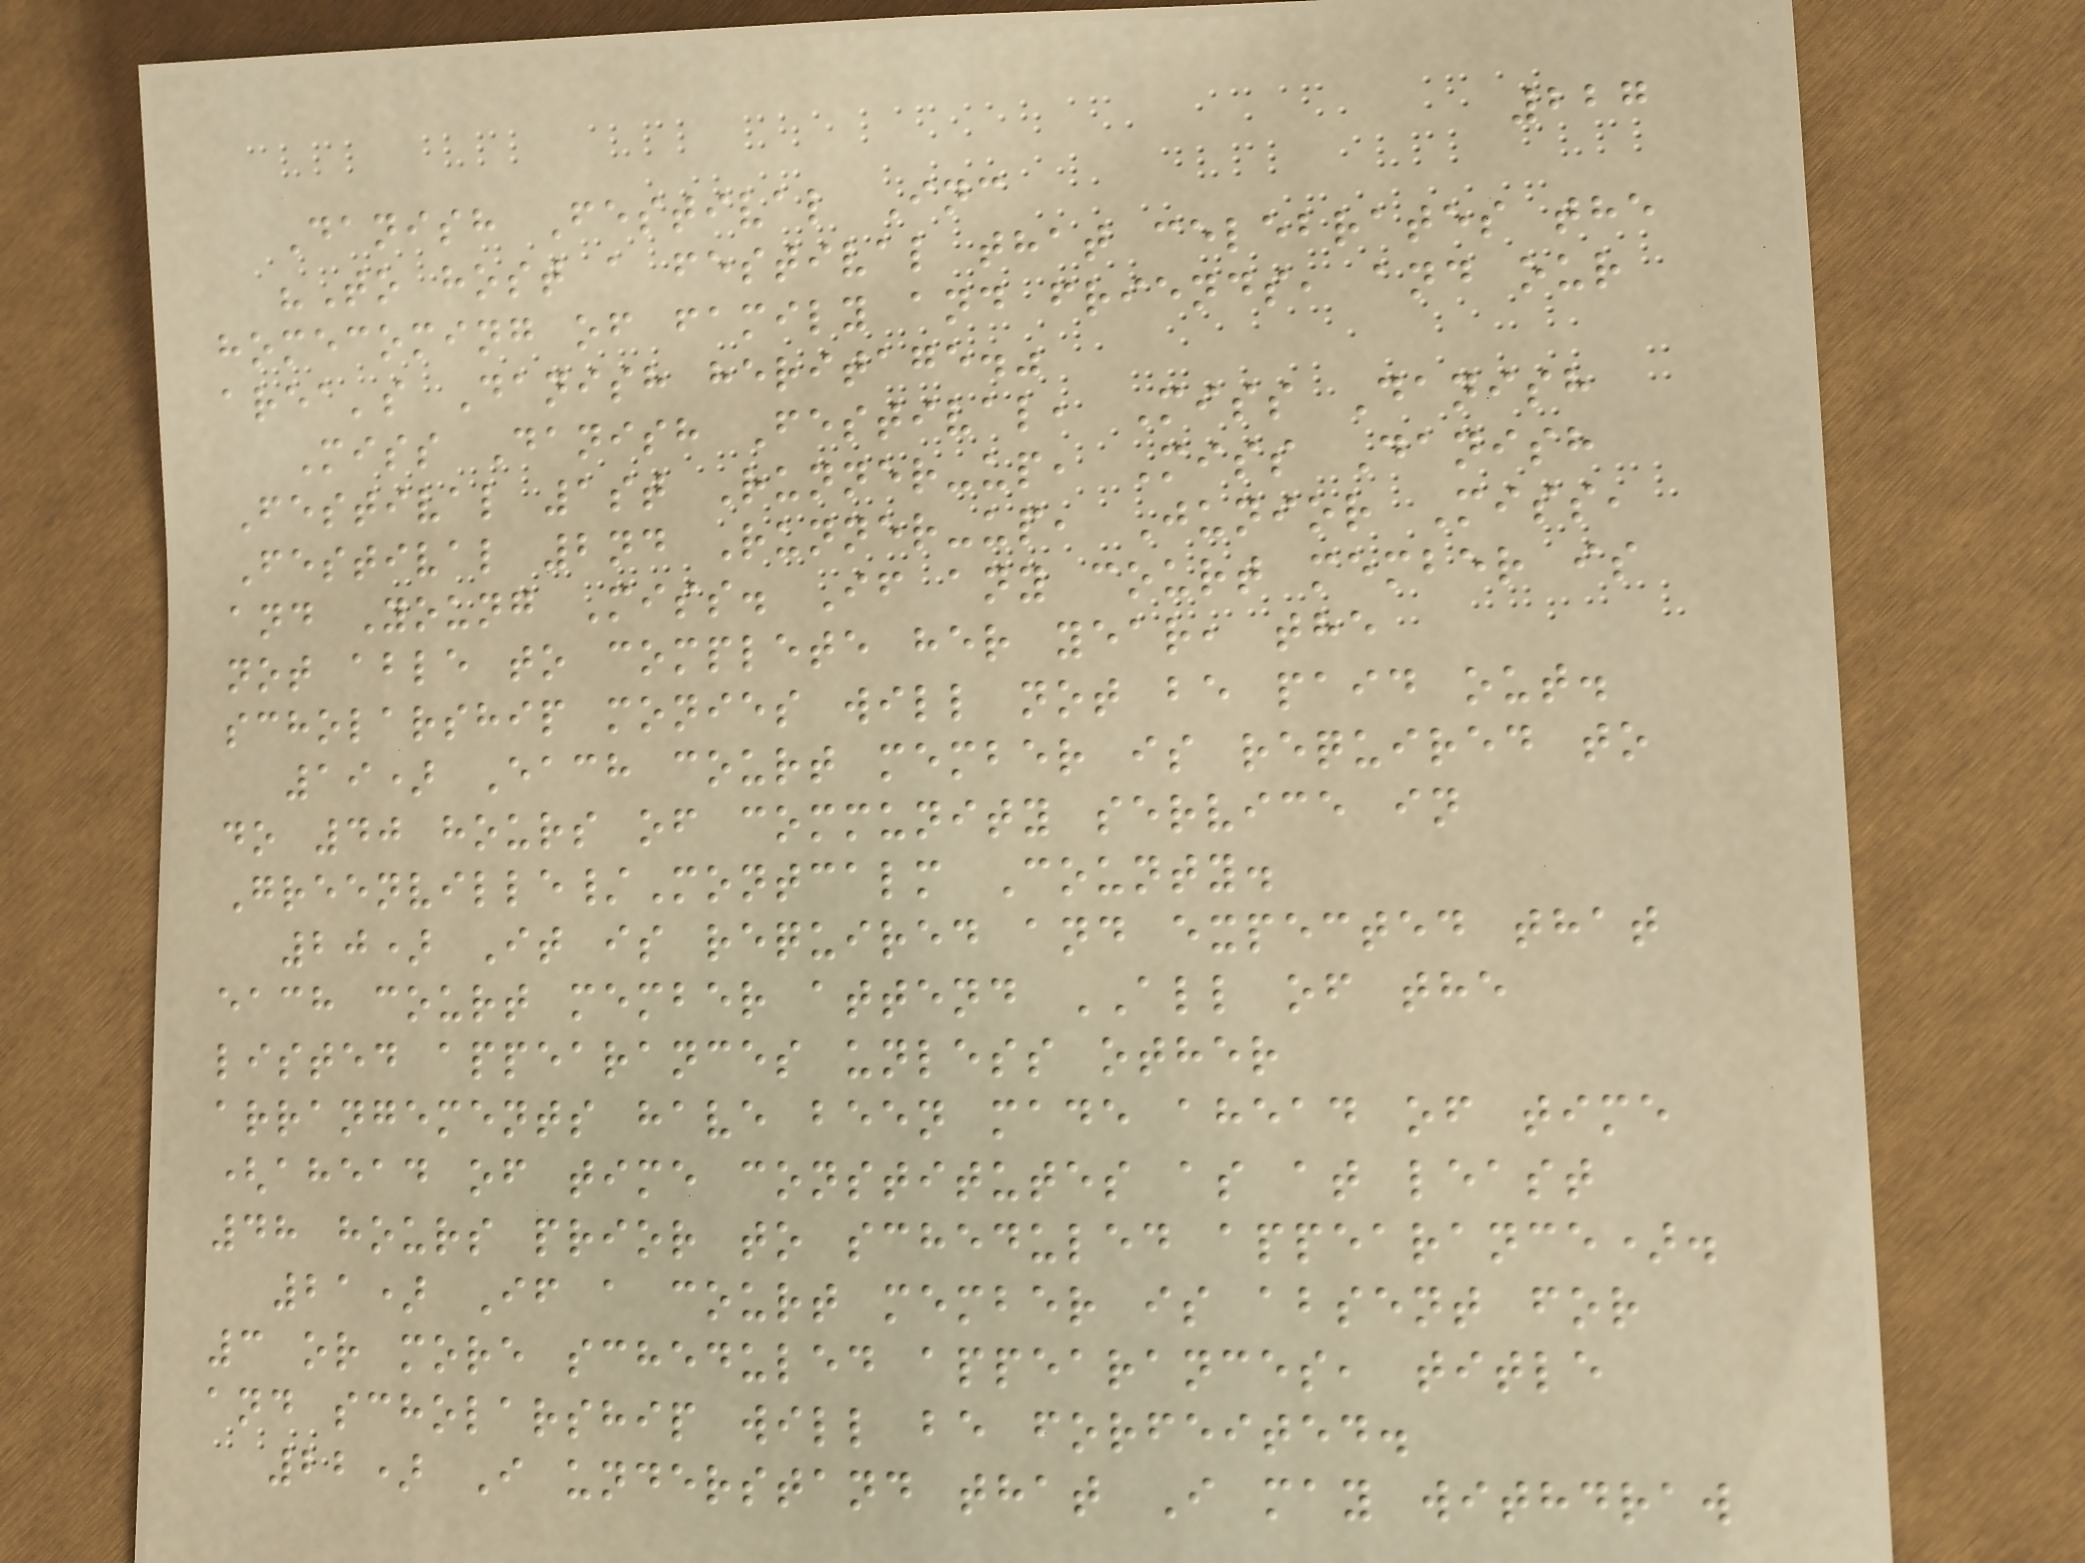227
Danish Festival Inc
"To host a festival that celebrates the
homecoming of family and friends, and our
area's Danish heritage."
Miss Danish Festival, Miss Danish
Festival 1st Runner-up, Miss Danish
Festival 2nd Runner-up, Junior Miss,
and Young Miss. If any court member is
not able to complete her year, the
scholarship monies will not be paid out.
19) Each court member is required to
do 40 hours of community service in
Greenville/Montcalm County.
20) It is required and expected that
each court member attend ALL of the
listed appearances unless other
arrangements have been made ahead of time
(ahead of time constitutes as at least
48 hours prior to scheduled appearance).
21) If a court member is absent for
3 or more scheduled appearances, title
and scholarship will be forfeited.
22) I understand that I may withdraw
